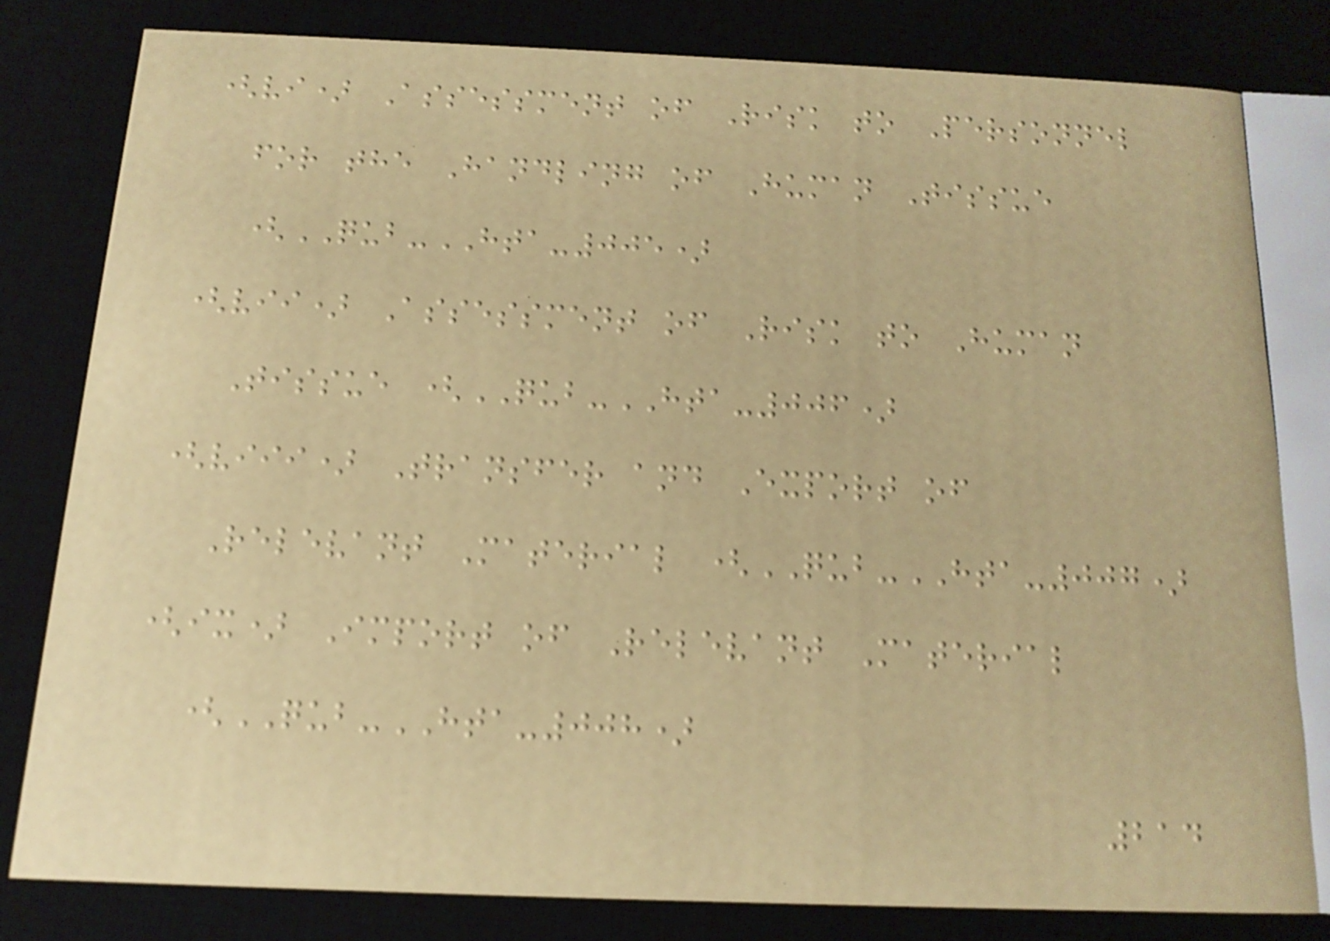(vi) Assessment of Risk to Personnel
for the Handling of Human Tissue
(QUB-HTA-005)
(vii) Assessment of Risk to Human
Tissue (QUB-HTA-006)
(viii) Transfer and Export of
Relevant Material (QUB-HTA-007)
(ix) Import of Relevant Material
(QUB-HTA-008)
214
